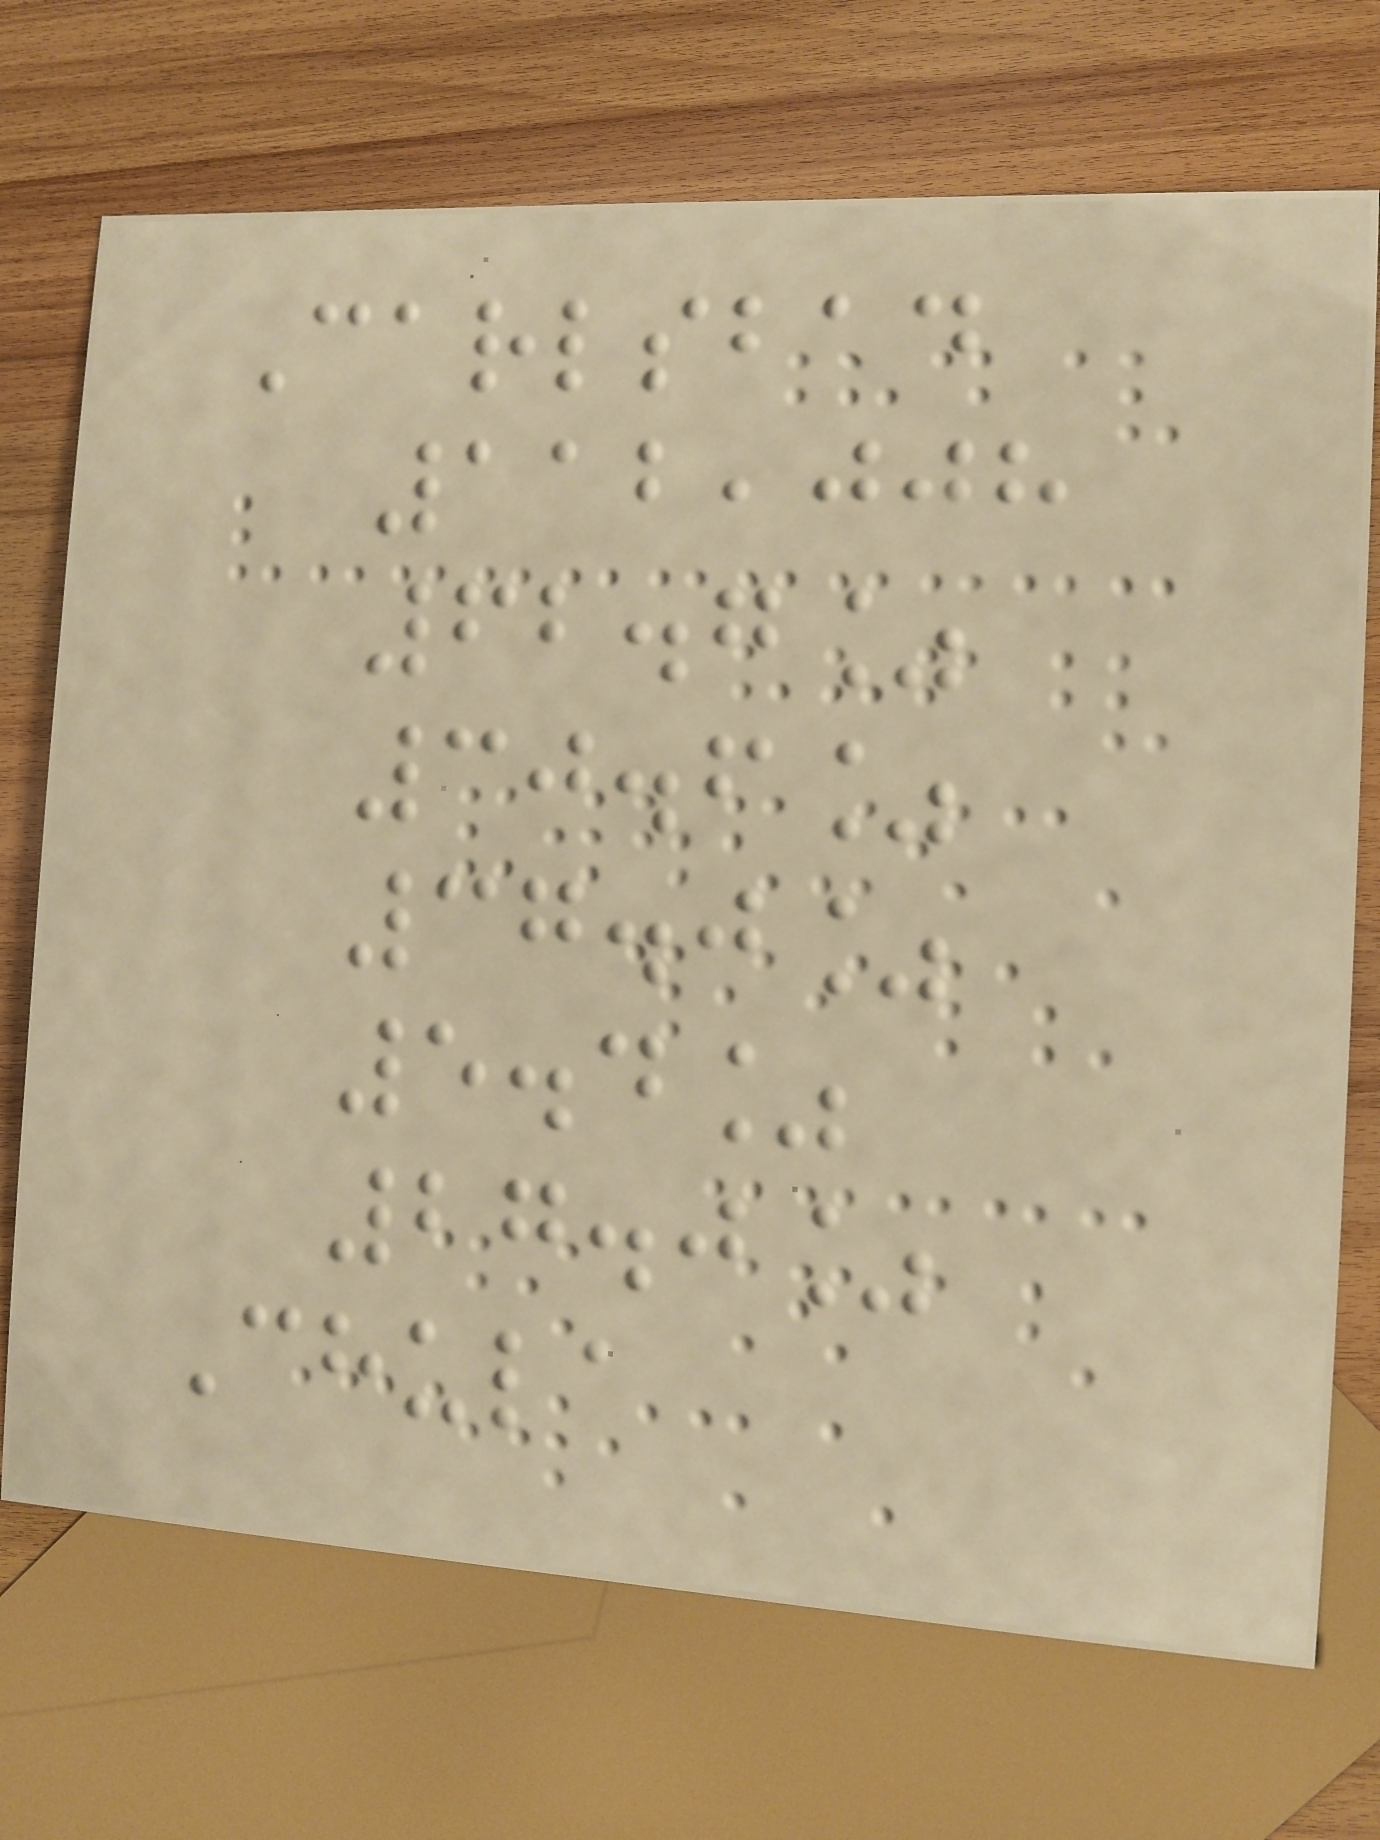Carlsbad
112,008
62.7%
30.6%
37.0%
5.4%
27.0%
Chula
